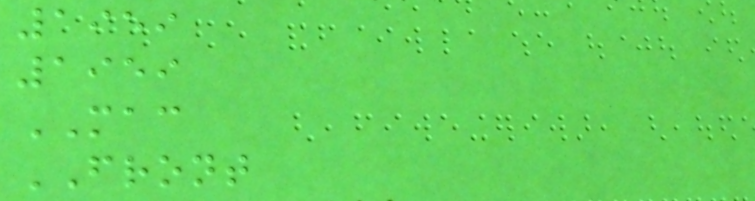1959
1959
MAC
FRONT
